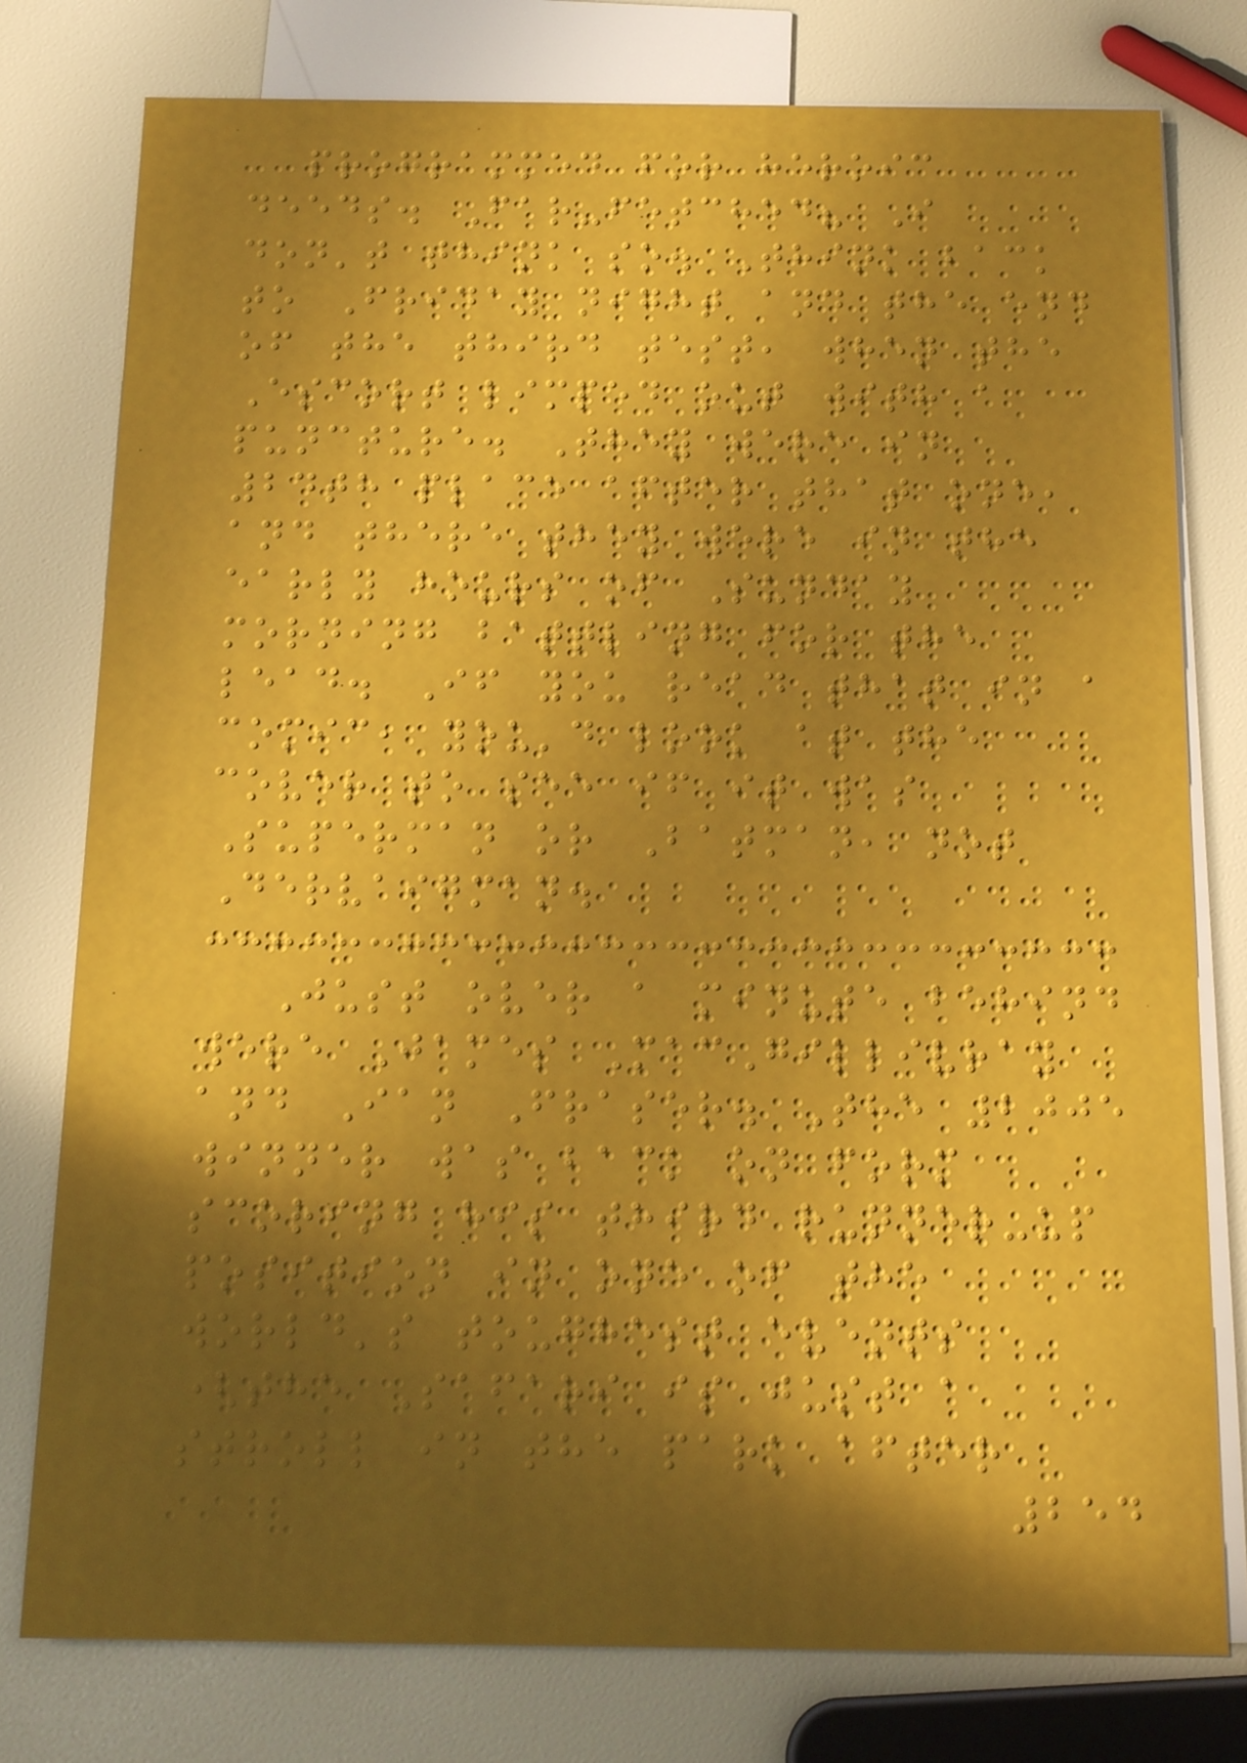programmed for heroic
deeds. Far-fetched? I
don't think so. Think back
to Friday night and the end
of the third test, when the
Escort limped out with a
puncture. They were in
24th place after that one,
and there they were in the
early hours of Sunday
morning battling for the
lead. If you read that in a
comic, you'd look at the
cover to see if it was
Superman or Batman, not
Dervaigman.
Just over a minute behind
were James MacGillivray
and Ian Fraser. The 2005
winner was back on form
scoring his third runner-up
position in one of the
world's toughest events
(the Safari is just a
stroll in the park after
254
